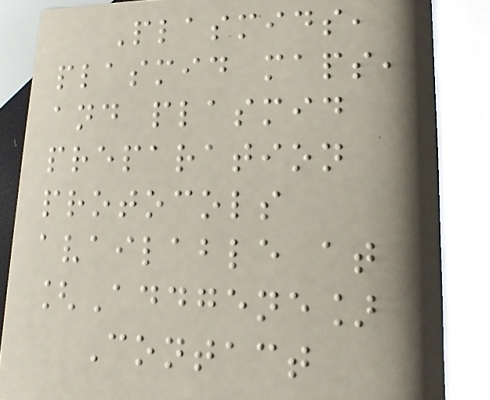Plasmids,
plasmid maps,
and plasmid
preparation
protocols
available at
[Addgene]
Contact
